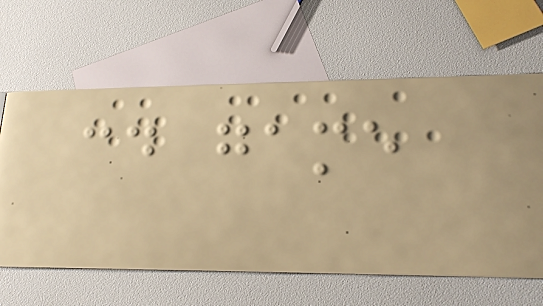cd game
